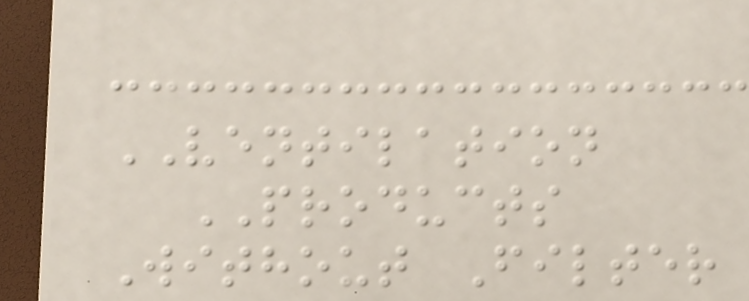VENTILATION
PRODUCTS
Without Filter
